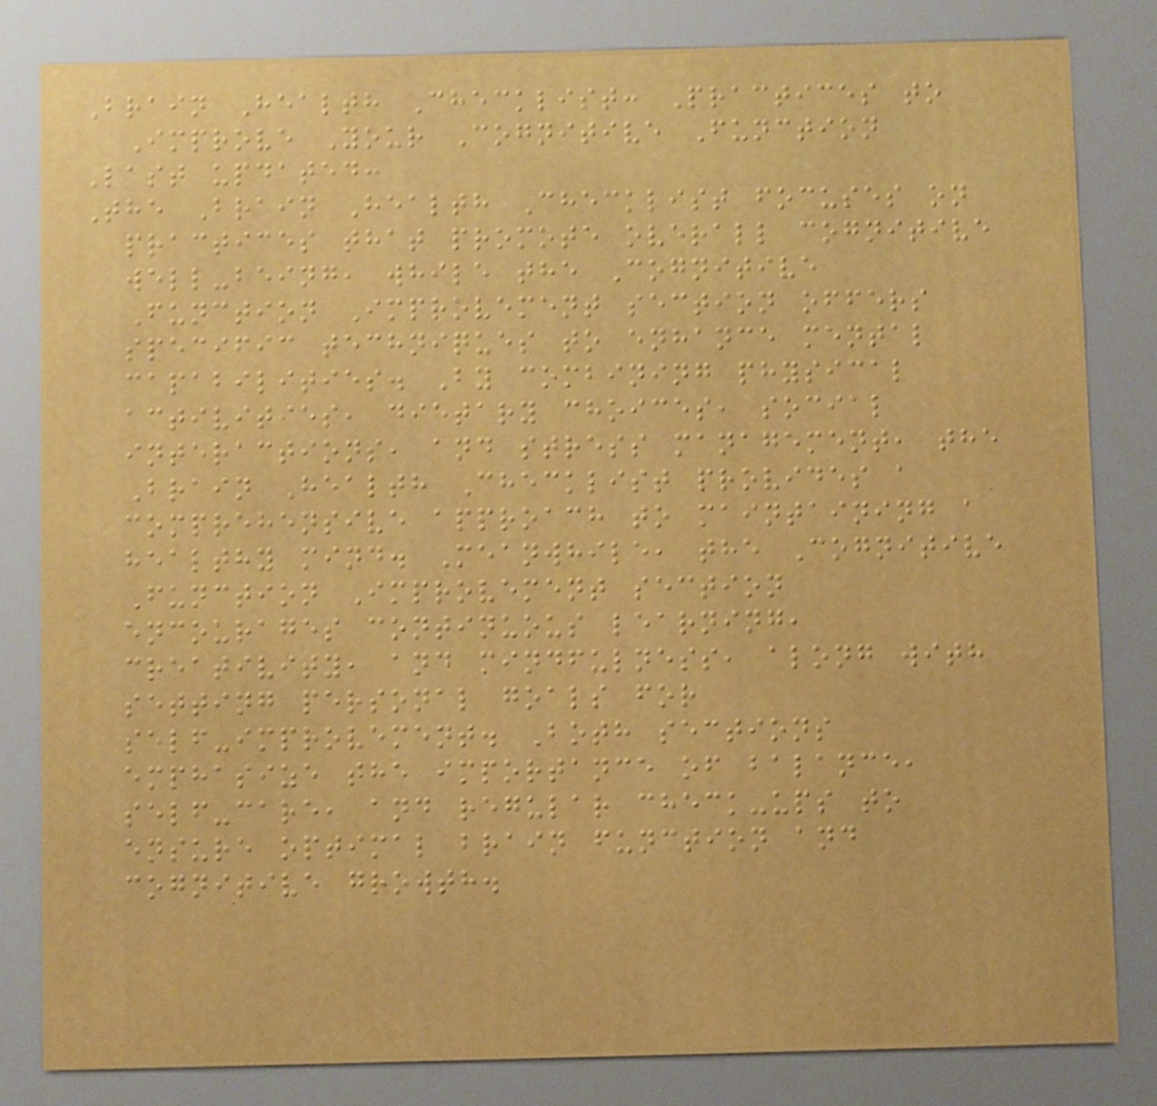Brain Health Checklist: Practices to
Improve Your Cognitive Function
Last updated:
The Brain Health Checklist focuses on
practices that promote overall cognitive
well-being, while the Cognitive
Function Improvement section offers
specific techniques to enhance mental
capabilities. By combining physical
activities, dietary choices, social
interactions, and stress management, the
Brain Health Checklist provides a
comprehensive approach to maintaining a
healthy mind. Meanwhile, the Cognitive
Function Improvement section
encourages continuous learning,
creativity, and mindfulness, along with
setting personal goals for
self-improvement. Both sections
emphasize the importance of balance,
self-care, and regular check-ups to
ensure optimal brain function and
cognitive growth.
